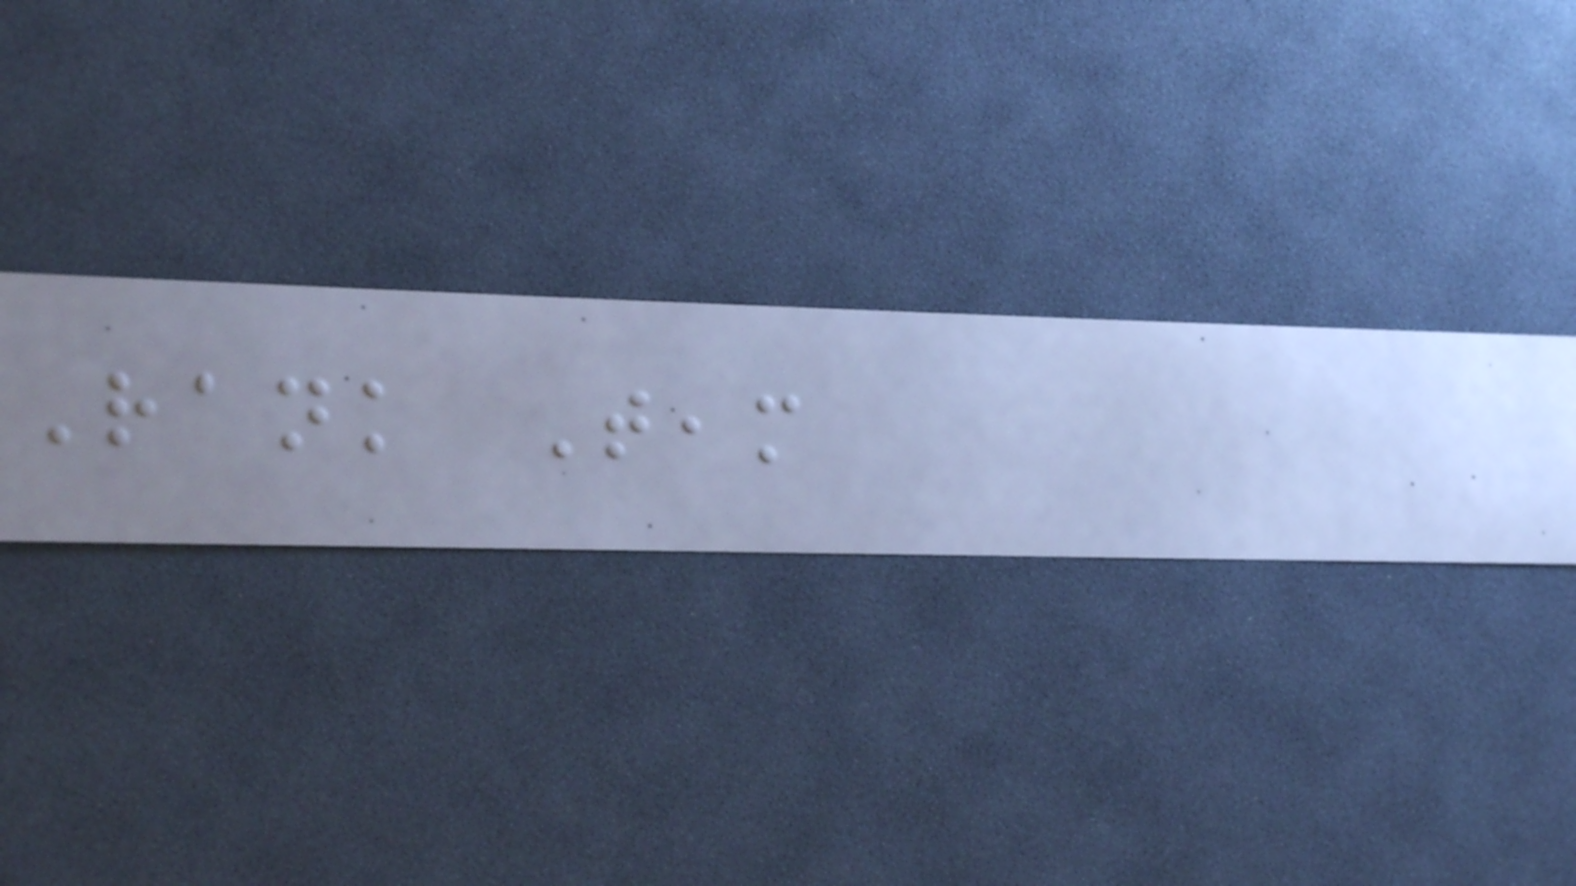Rank Team
